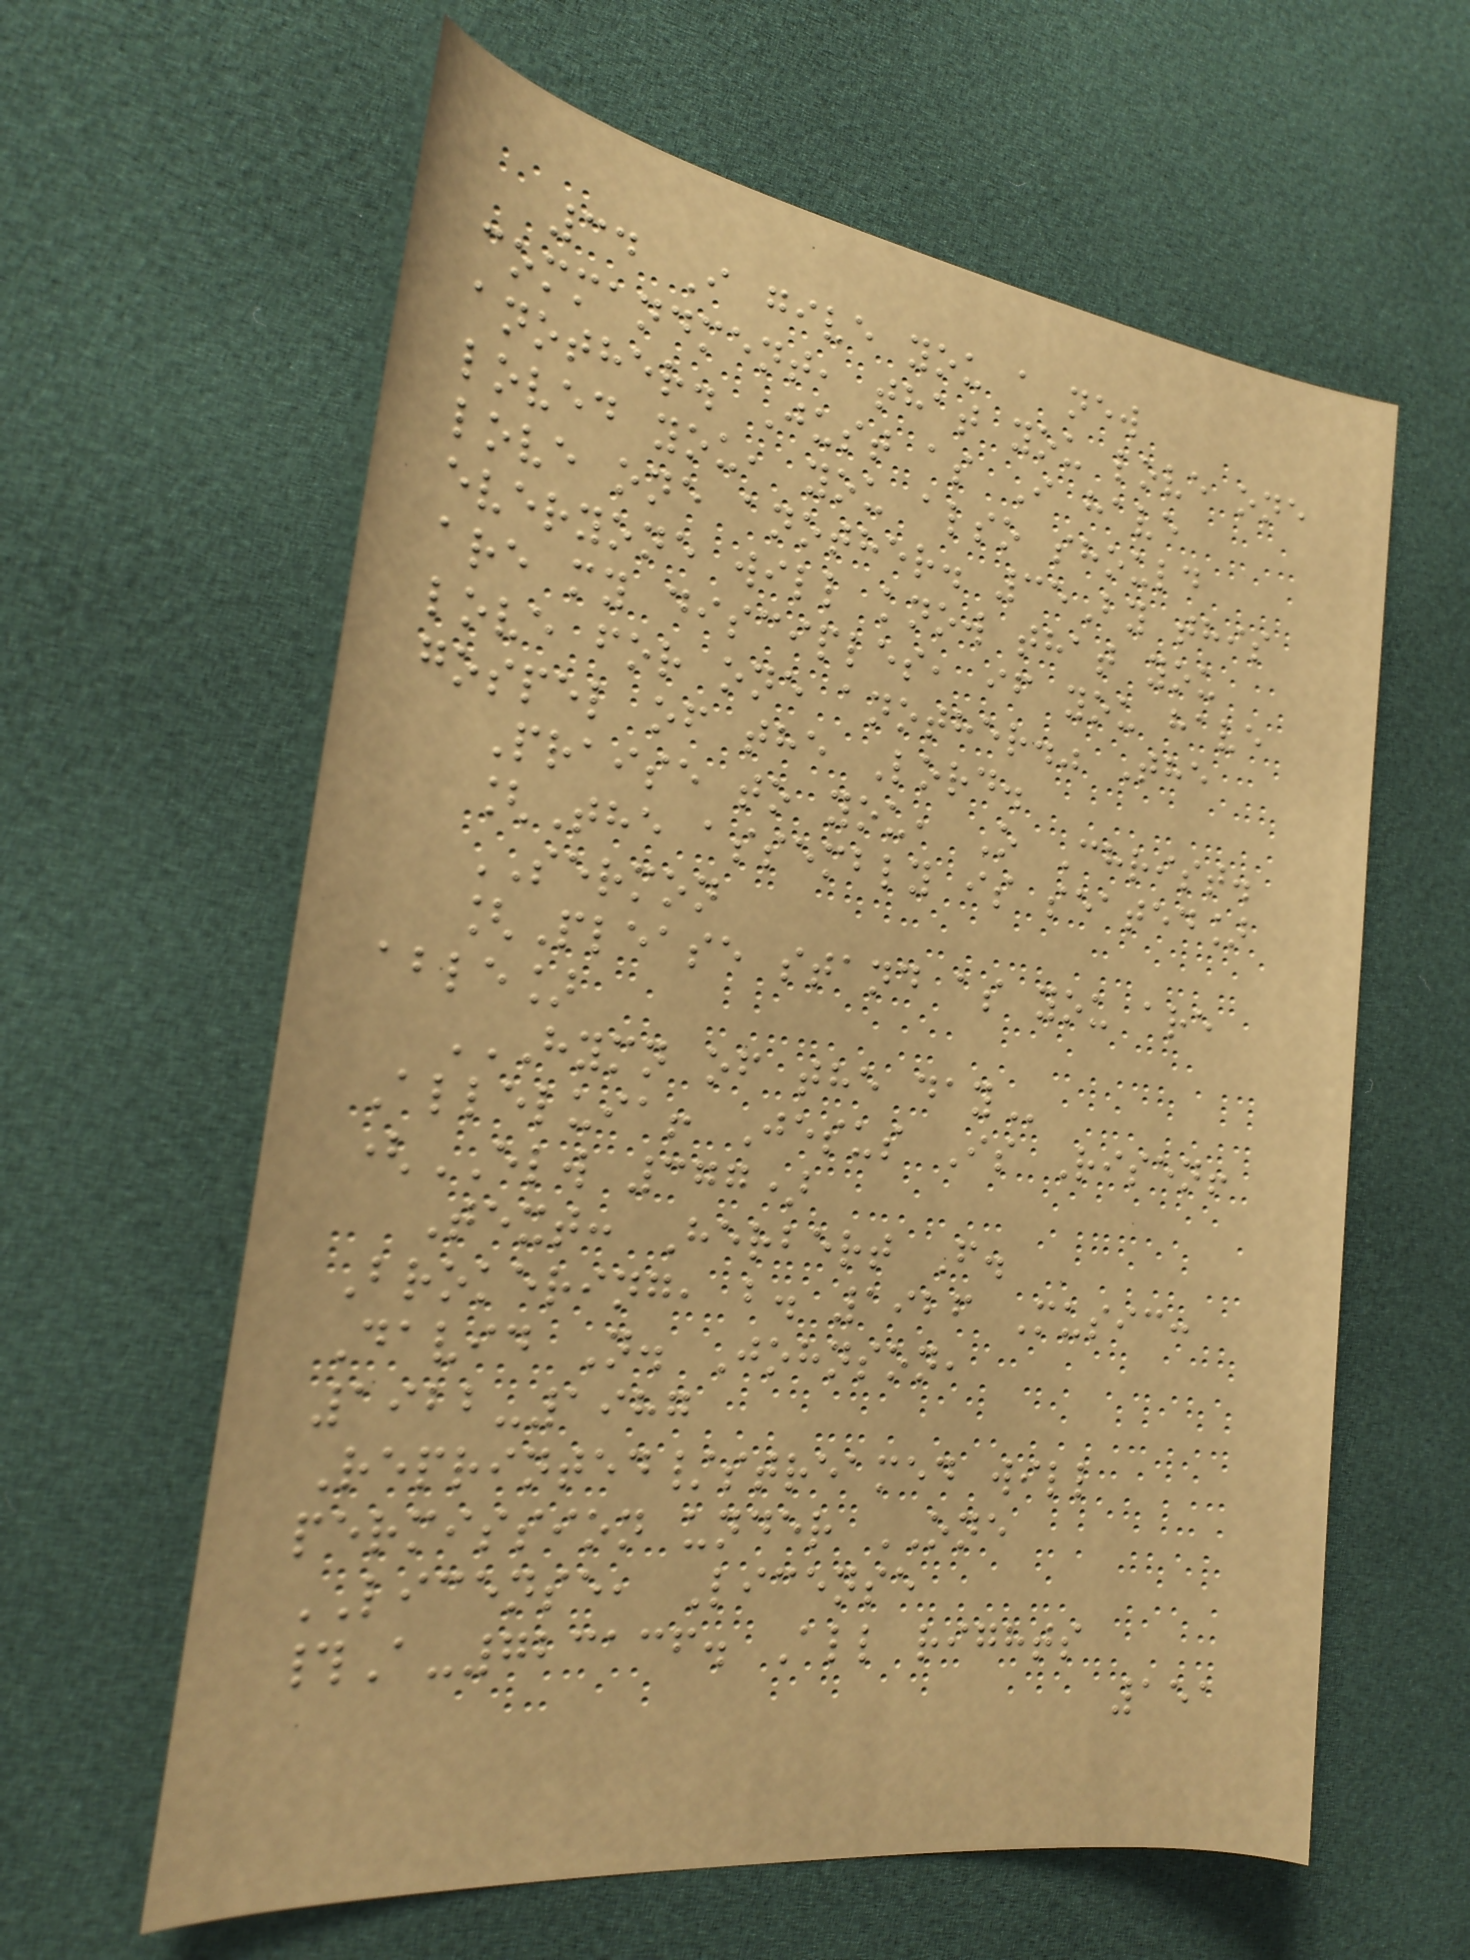34 I give you a new
commandment, that you love one
another. Just as I have
loved you, you also should
love one another. 35By this
everyone will know that you
are my disciples, if you have
love for one another." The
gospel of the Lord.
Praise to you, O Christ.
[The assembly is seated]
SERMON
[Please stand as you are
able]
HYMN OF THE DAY
Alleluia! Jesus Is Risen!
(ELW 377)
Text: Herbert F.
Brokering, b. 1926 Music:
David N. Johnson,
1922-1987
Reprinted/streamed will
permission under ONE
LICENSE, License
#A-723136. All rights
151
